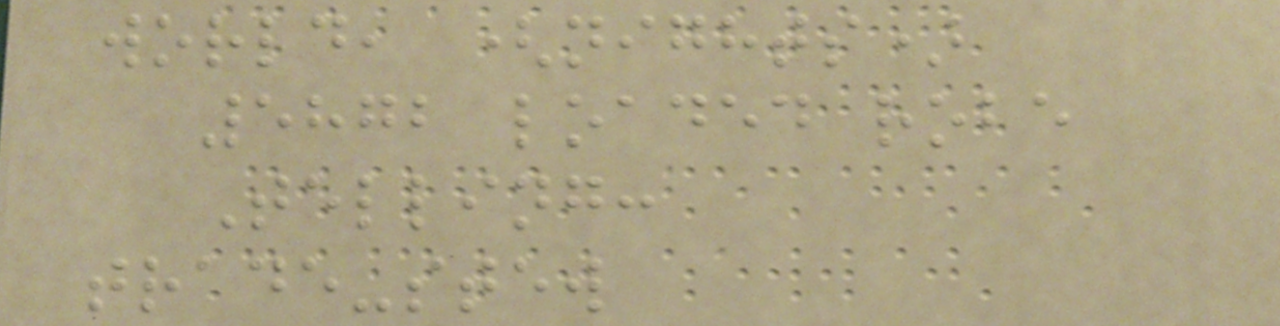world, (nights)
5872 loaded robe
Telling:
trade-stew
